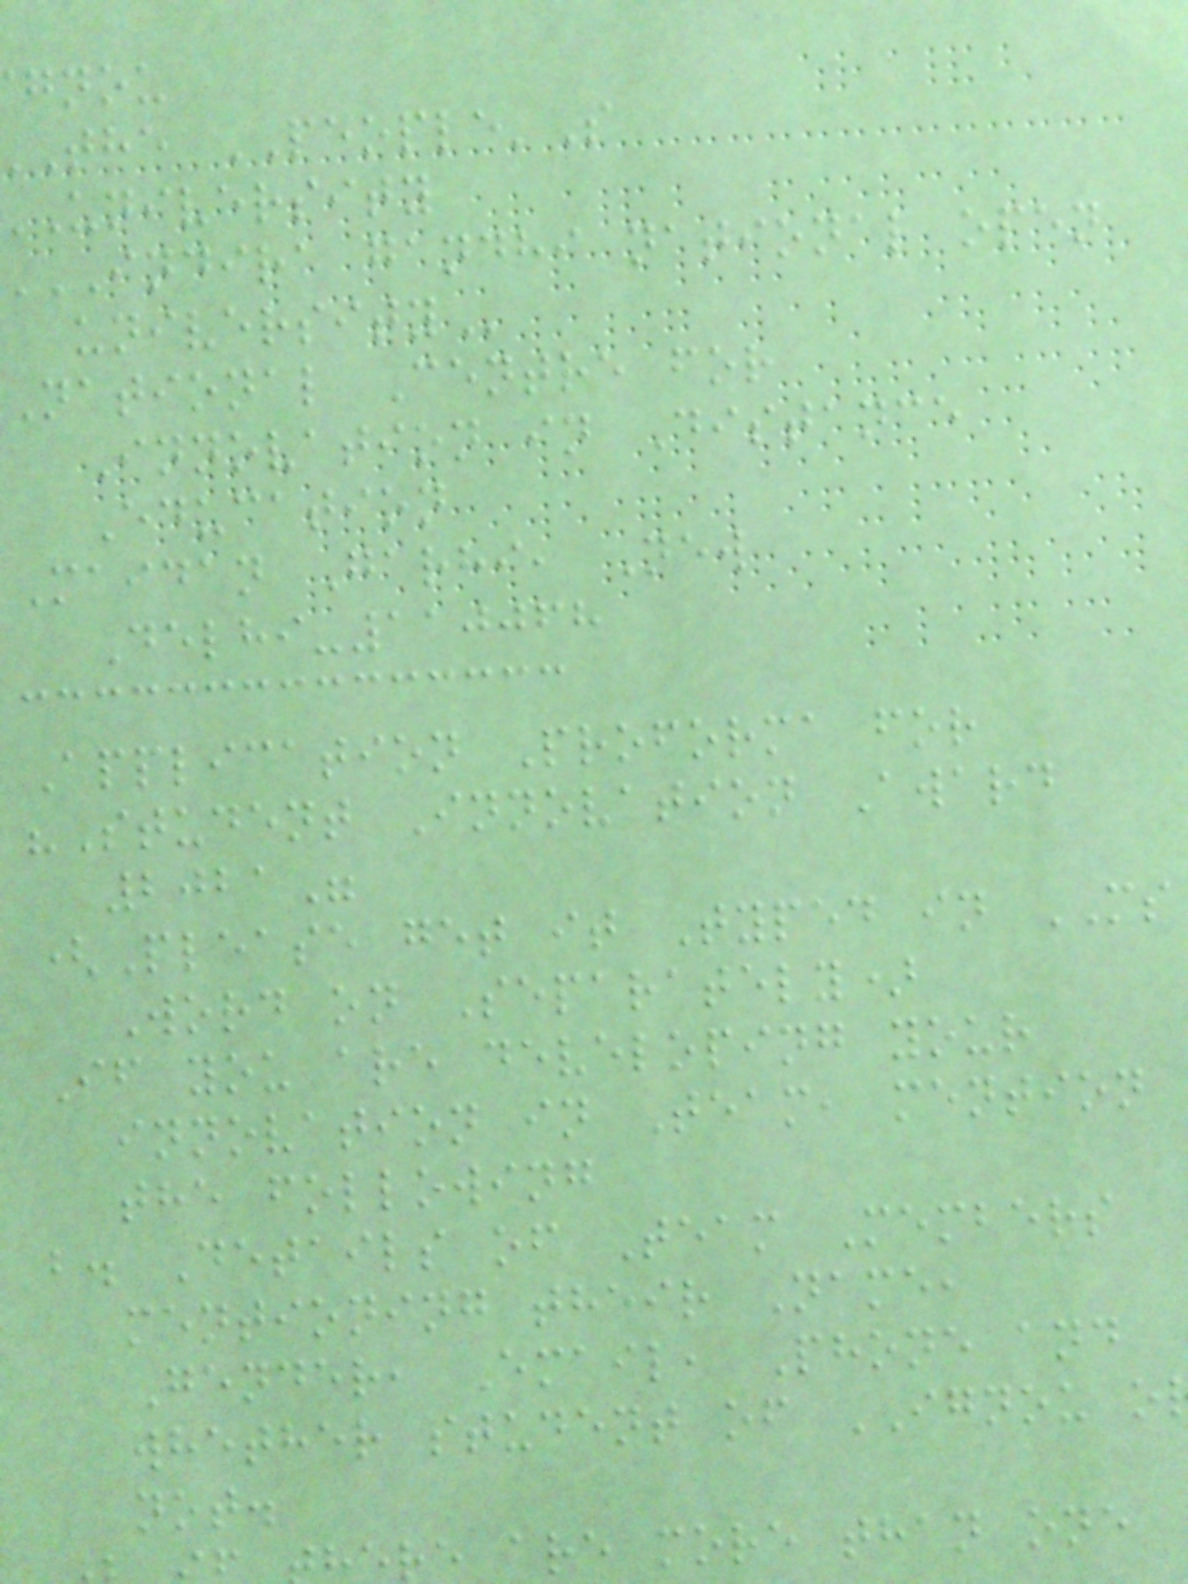gnou
the PEOPLE'S
university
INDIRA gandhi national open
National Centre for
Innovation in Distance
Education
Maidan Garhi, New
Delhi-110068
Application Proforma for
"Student Innovation Award
2021"
(Please get it Typed in MS
Word on Separately)
If you are developing your
innovation in Team, mention
the following
b. Details of Team Members
mentioning their Name,
Gender, Email, Phone and
whether student of IGNOU o
not.
re are more than one
